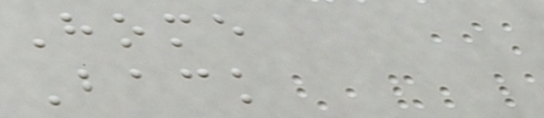Home
Back
